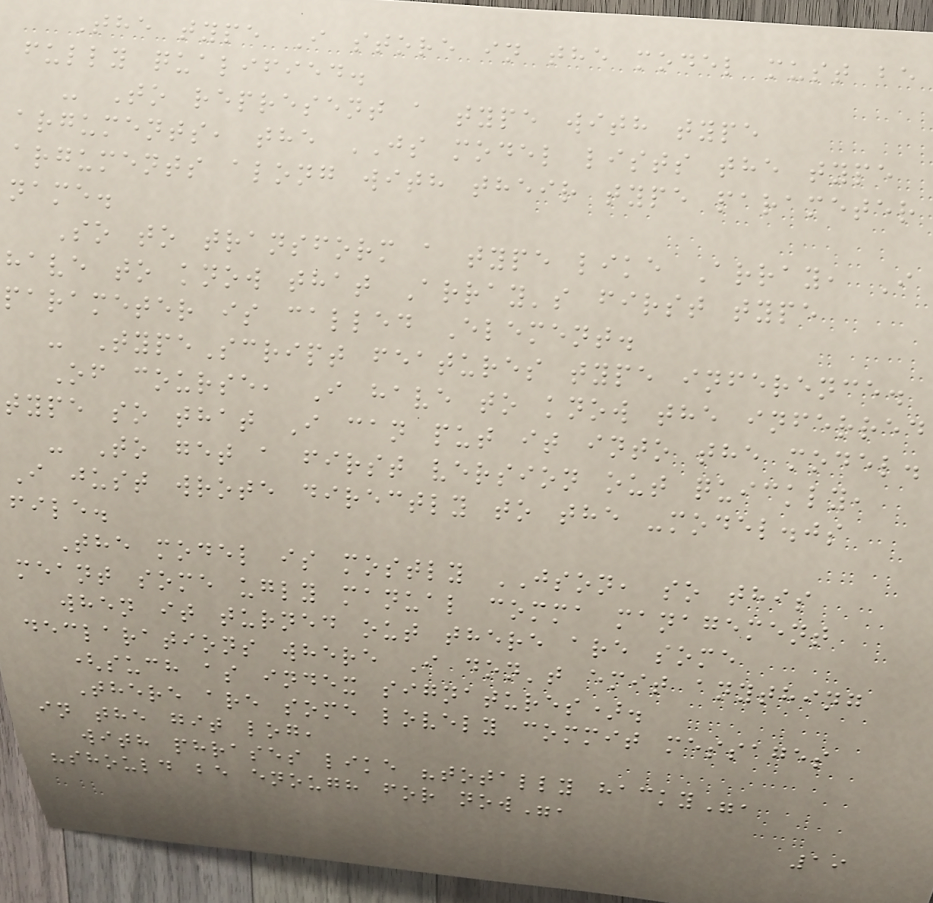The type I store in the model must be
fully qualified.
- To represent a type with type
arguments, the JS model lists the type
arguments along with their type parameter
name.
So to transform a type like Array, I
have to know that Array's first type
parameter is called Element.
- TypeScript features type inference.
Of course, I have to know the inferred
type so that I can put it into the model.
- To get a first version out quickly,
I just wrote directly to the -model.js
file.
The model is mostly JSON, so this
meant some ugly manual comma management
when it turned out there are some
declarations where I don't emit anything
(such as index signatures).
There are some lovely commit messages
in the git log,
with phrases like "totally hacky",
"should be enough for now",
19
